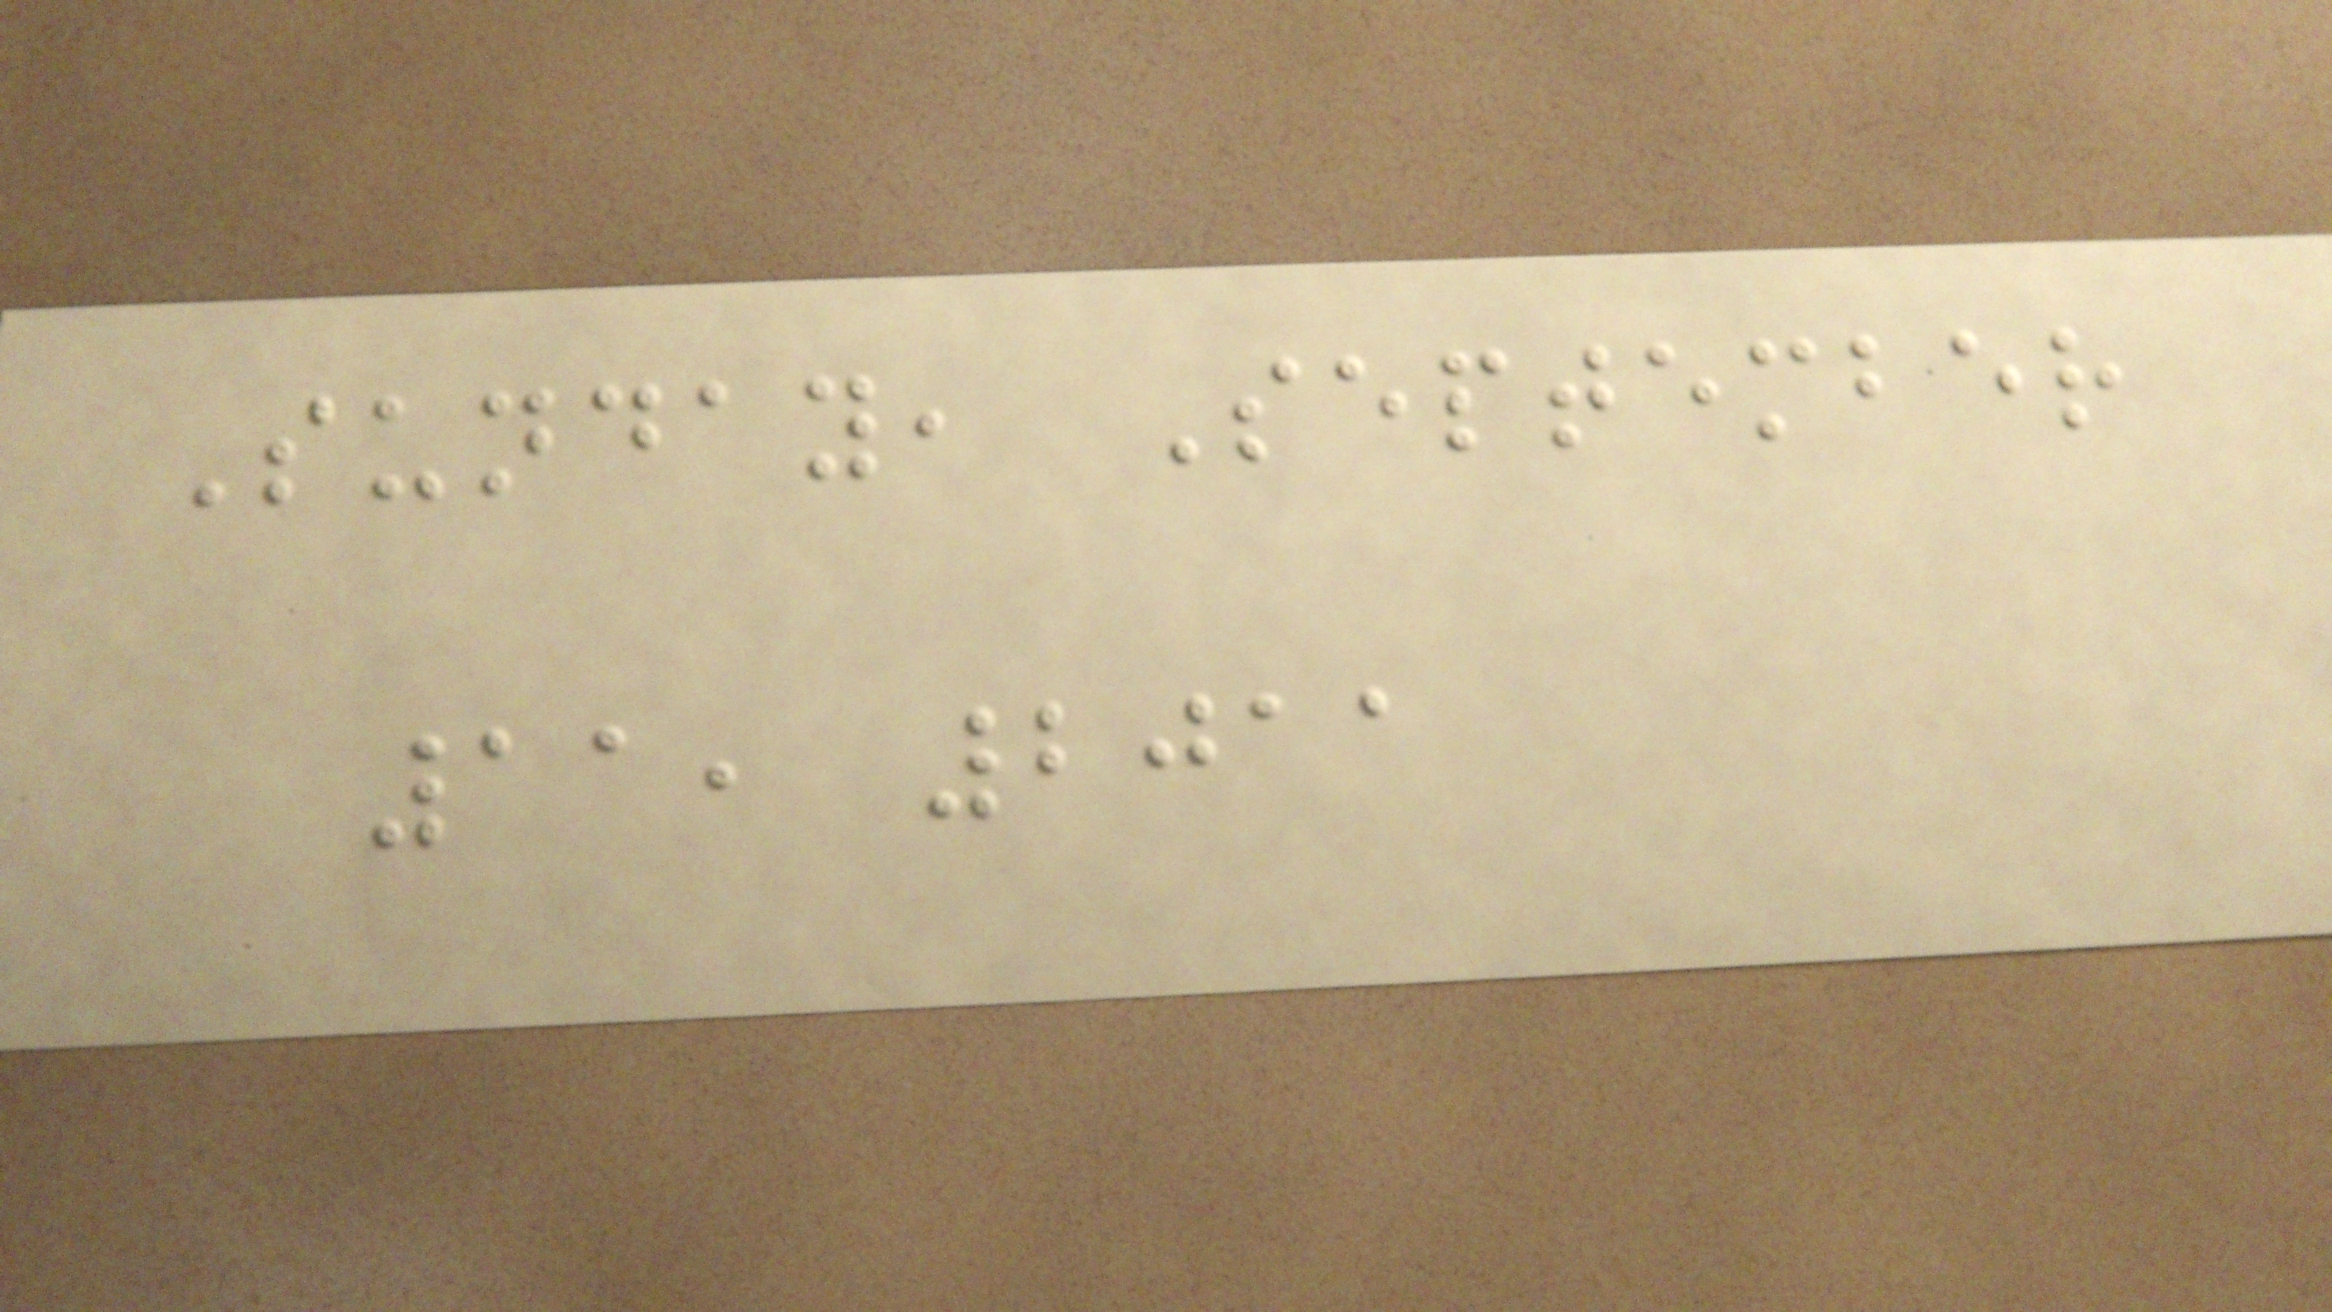Sunday, September
11, 2011
